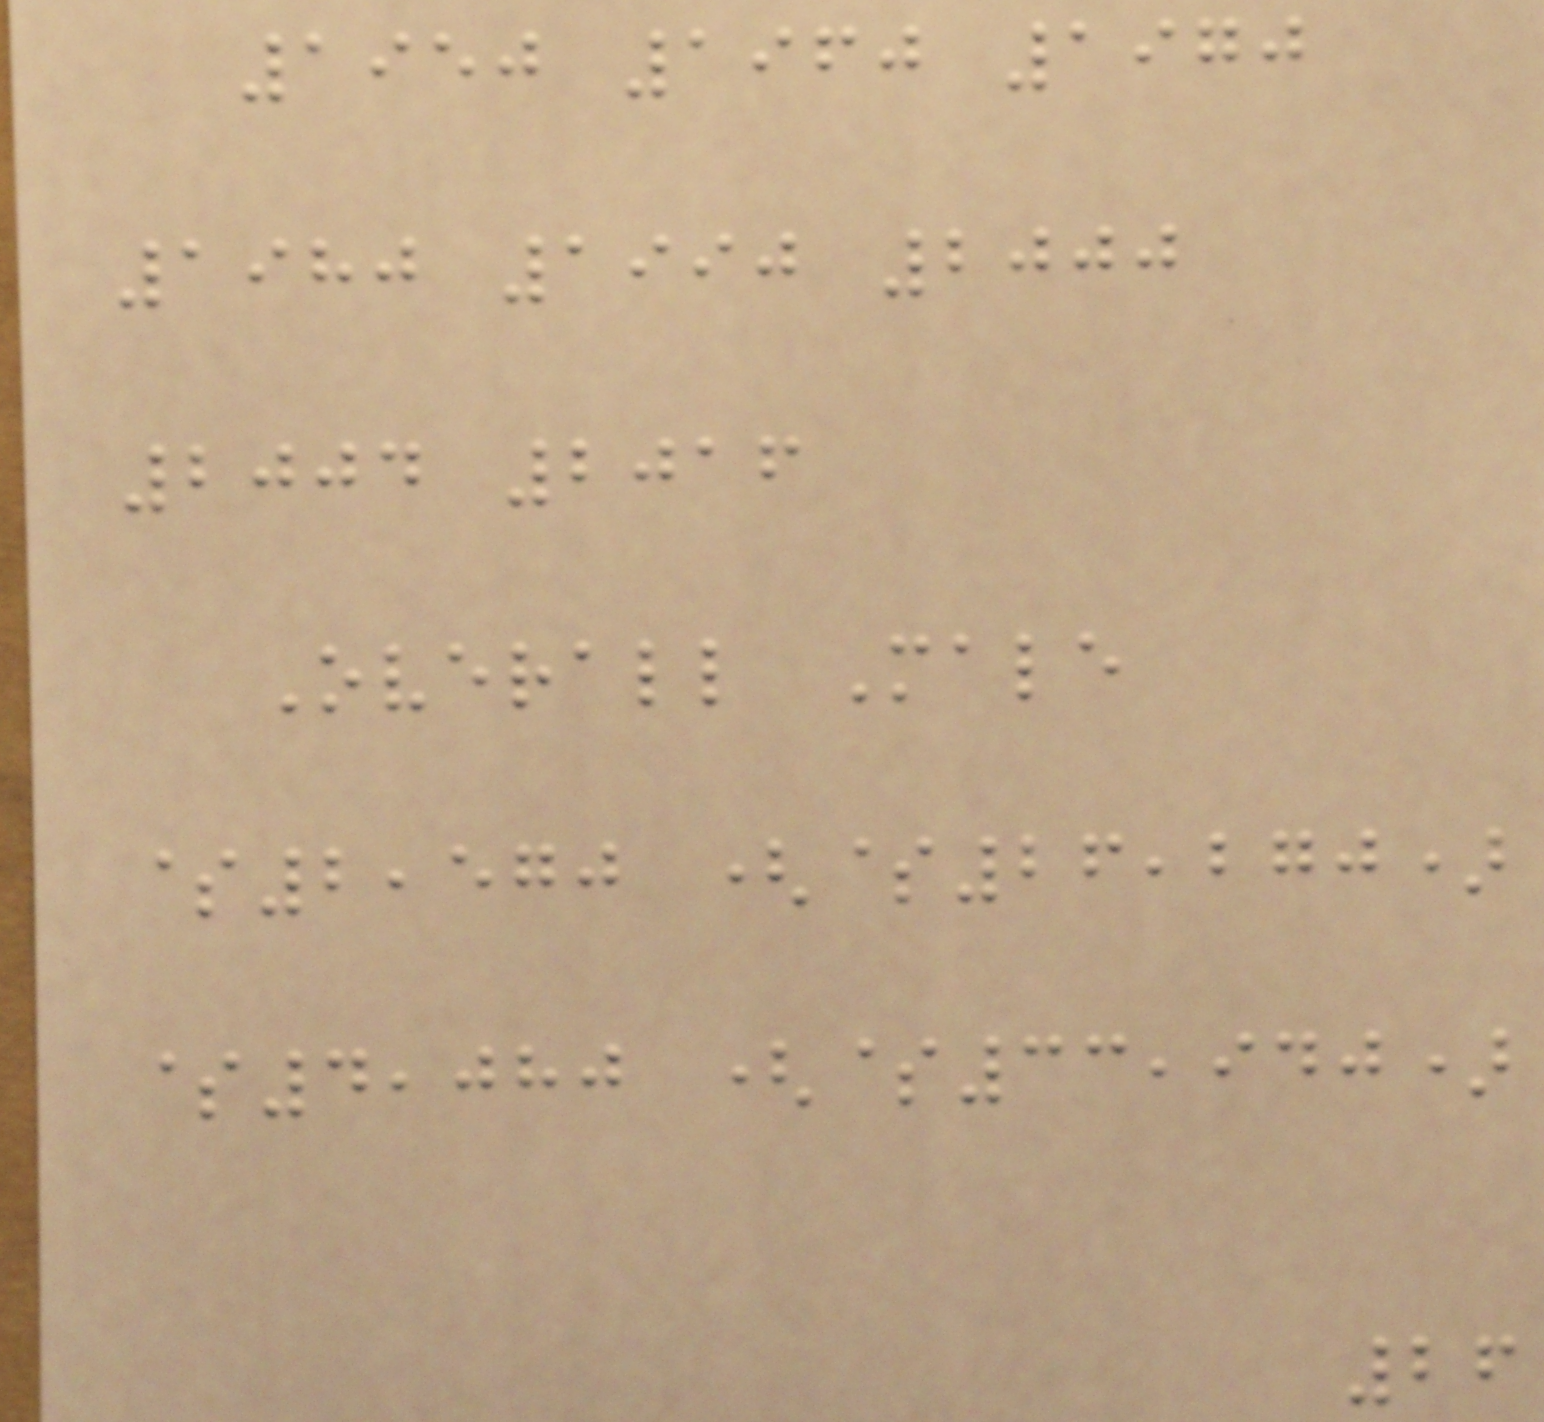1950 1960 1970
1980 1990 2000
2004 2016
Overall Male
$2,570 ($26,270)
$4,080 ($33,940)
26
